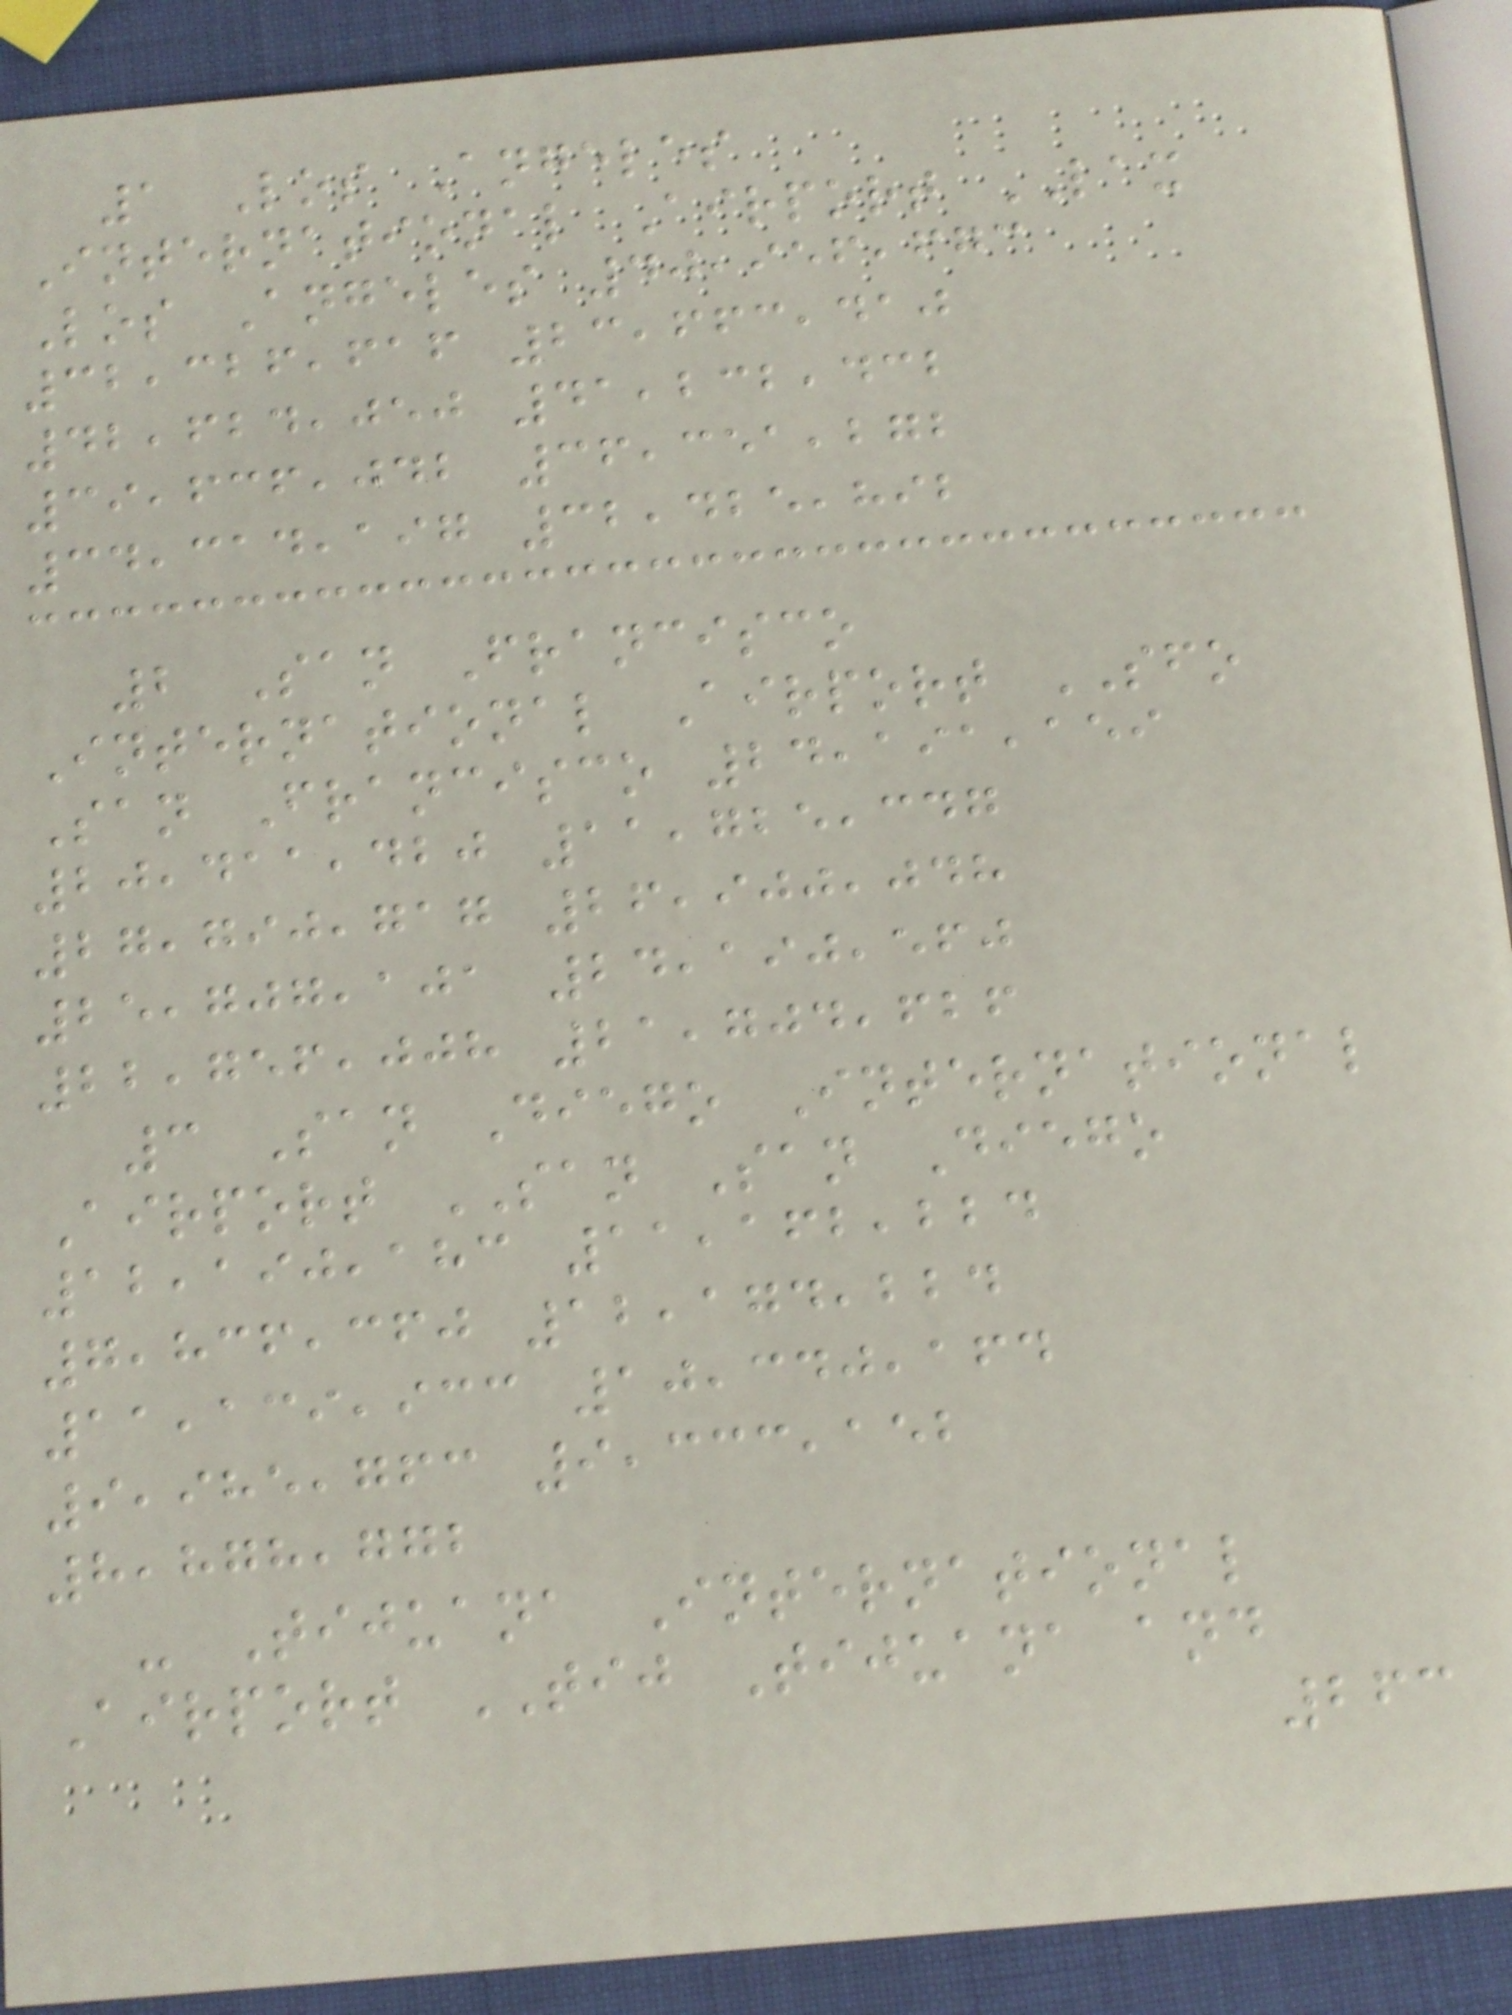1 Los Angeles
International Airport LAX
Los Angeles 40,956,673
32,326,616 23,663,410
42,624,050 41,232,432
39,636,042 36,351,272
34,314,197 32,425,892
2 San Francisco
International Airport SFO
San Francisco 24,191,159
20,411,420 11,725,347
27,790,717 26,900,048
25,707,101 24,190,560
22,756,008 21,704,626
3 San Diego International
Airport SAN San Diego
12,190,183 11,162,224
7,836,360 12,174,224
11,139,933 10,340,164
9,985,763 9,333,152
8,878,772
- Tijuana International
Airport TIJ Tijuana and
263
